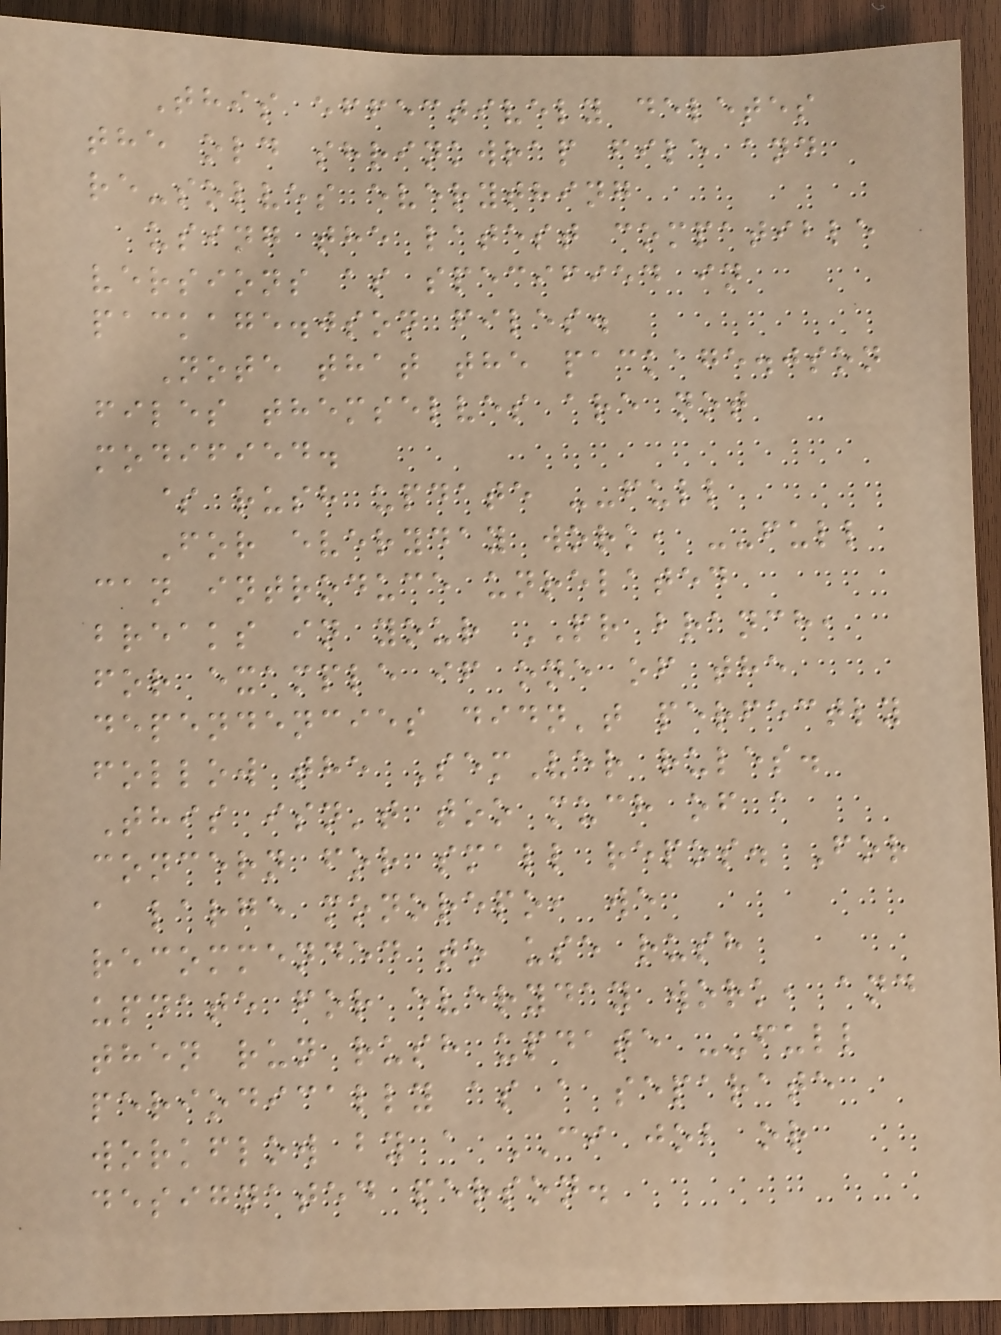This effectively deletes
the old shrinkwrap file and
re-solves everything
using the latest compatible
versions as specified in
package.json files.
Note that the package.json
files themselves are not
modified.
$ rush update --full
For everyday work, --full
can introduce unrelated
breaks in your PR branch,
for example if one of the
dependencies didn't perfectly
follow the SemVer rules.
This isn't too much of a
concern for small repos. For
a large monorepo, we
recommended to use rush
update for everyday work, and
then run rush update --full
periodically as a separate
workflow by a CI job or
designated person.
